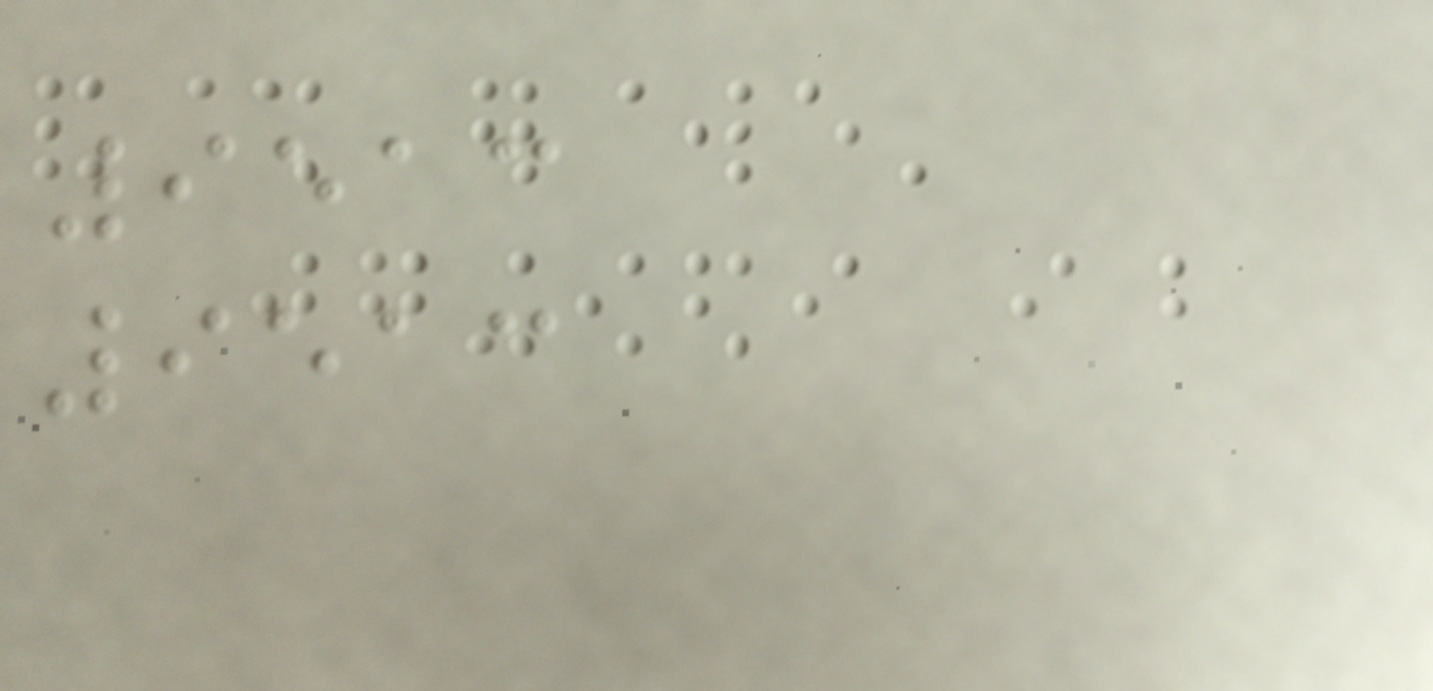9513
9513
